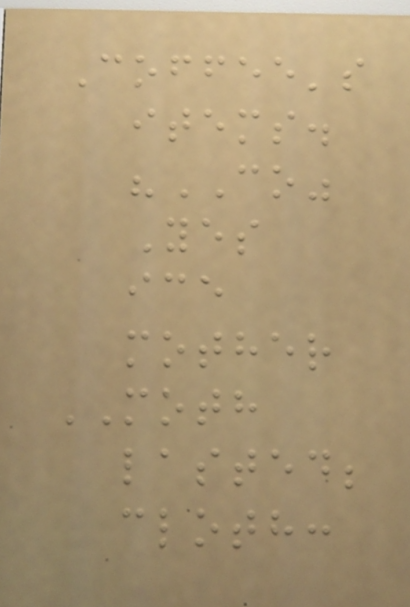Coffee's
items.
"CO"
Yes
ice
mother
MOTH
lasted;
cloth:
